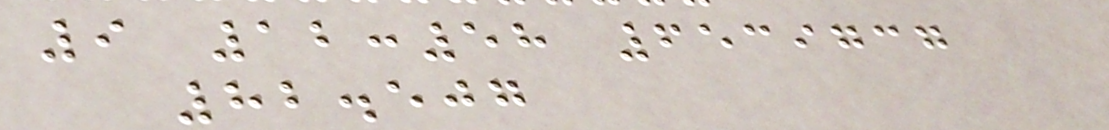9 12:58 6539737
82.507
